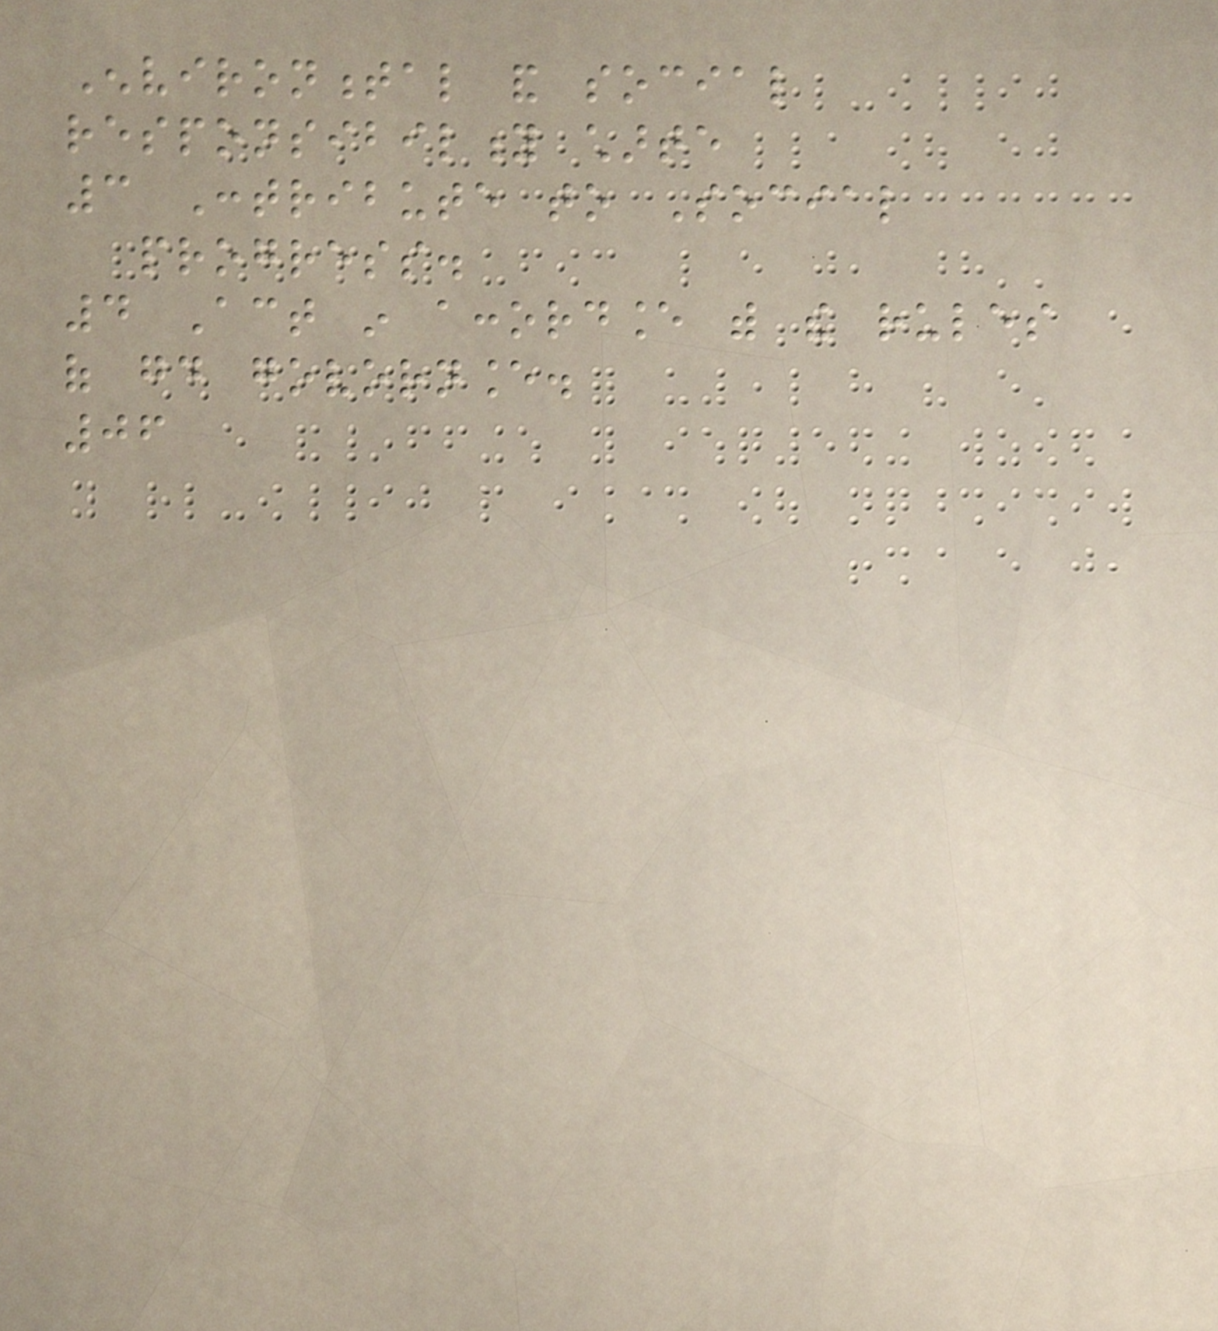Environmental and social
responsibility charte
3 Contribute to Social
progress.
4 Act in accordance with the rules
of good govornance.
06
